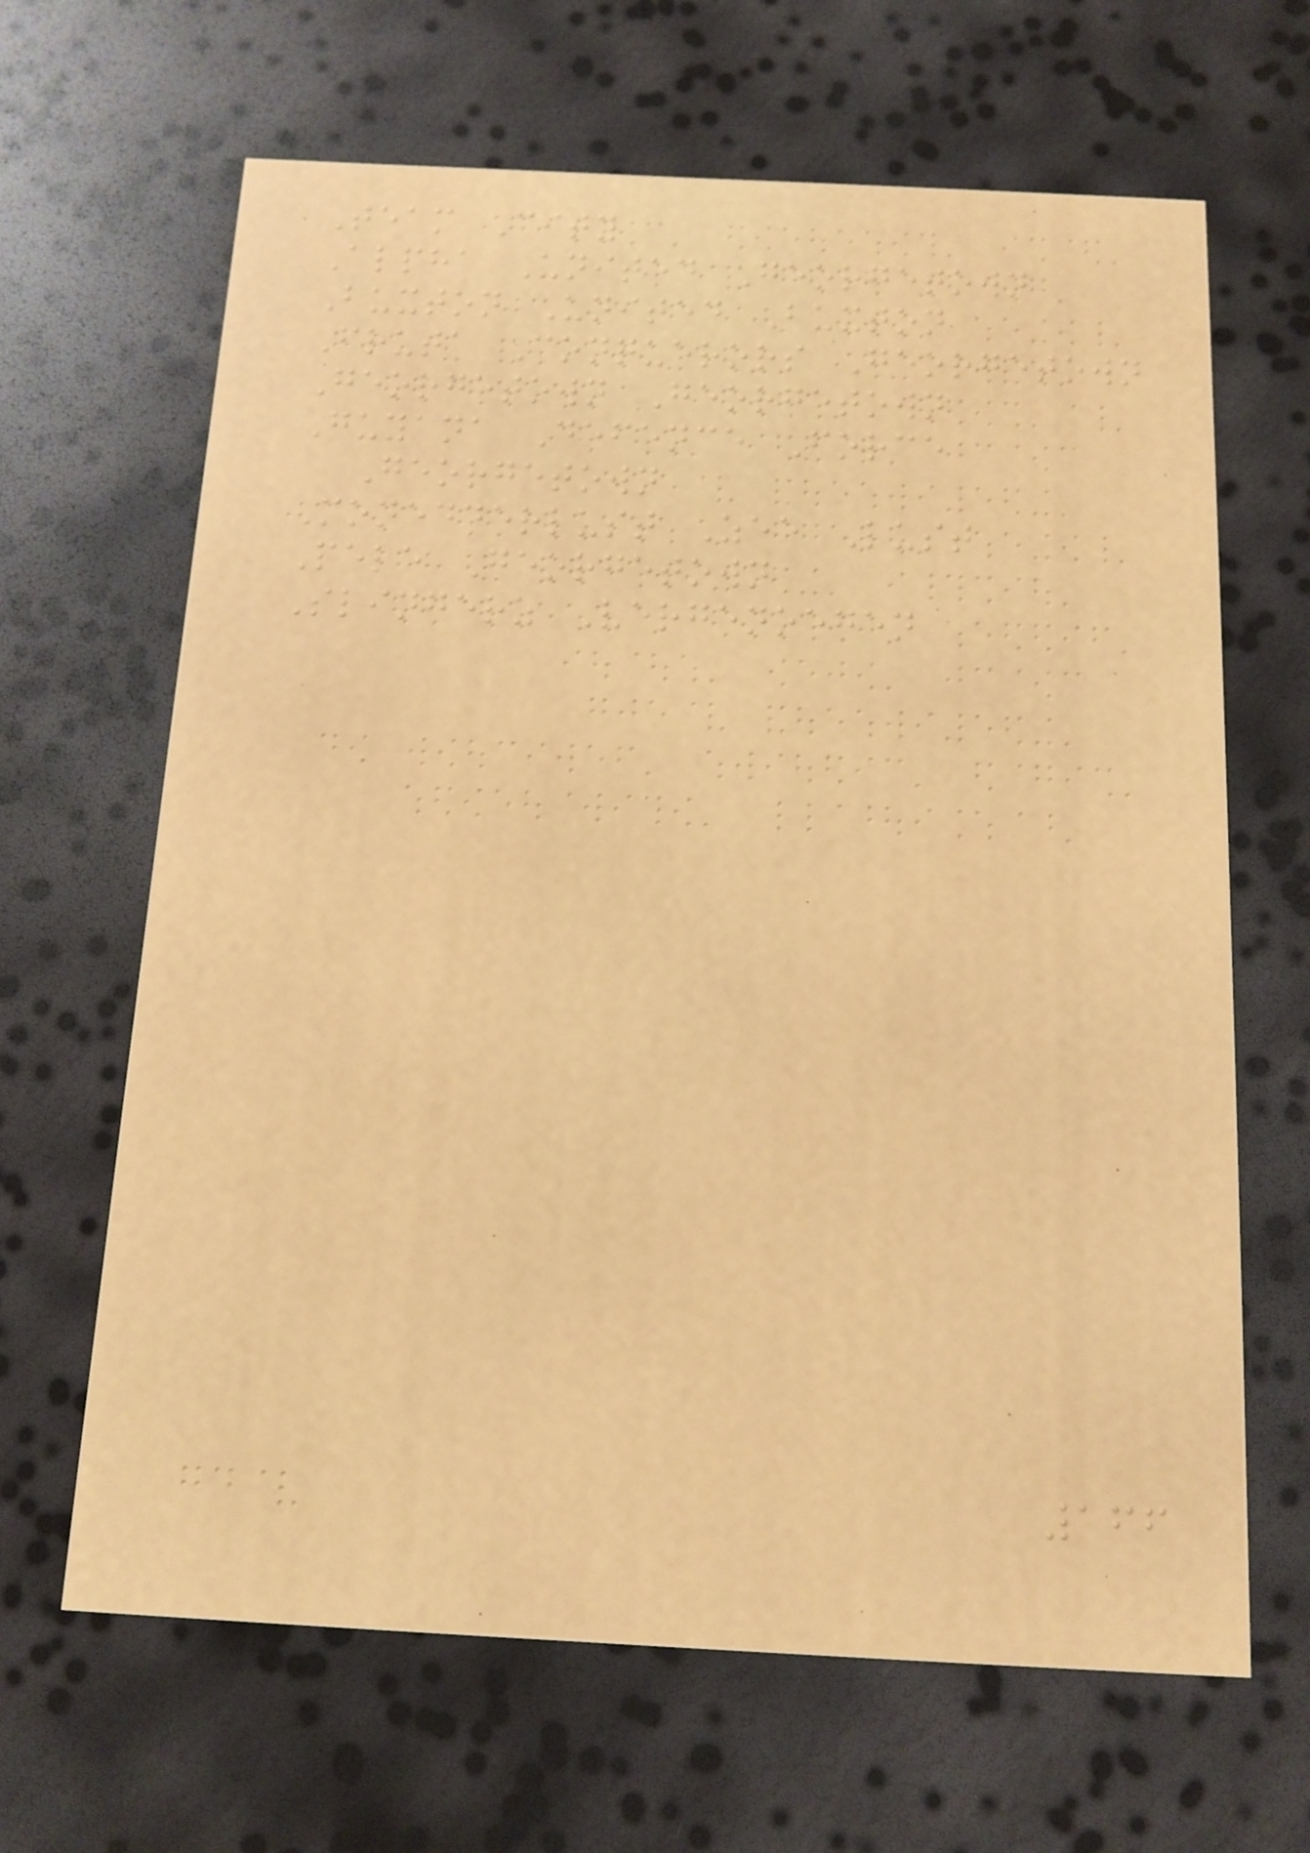Team City
Alpha United Georgetown
Buxton United Buxton
Fruta Conquerors Georgetown
Georgetown Georgetown
Guyana Defence Force
Georgetown
Monedderlust Zee Lust
Pele Georgetown
Slingerz Vergenoegen
166
